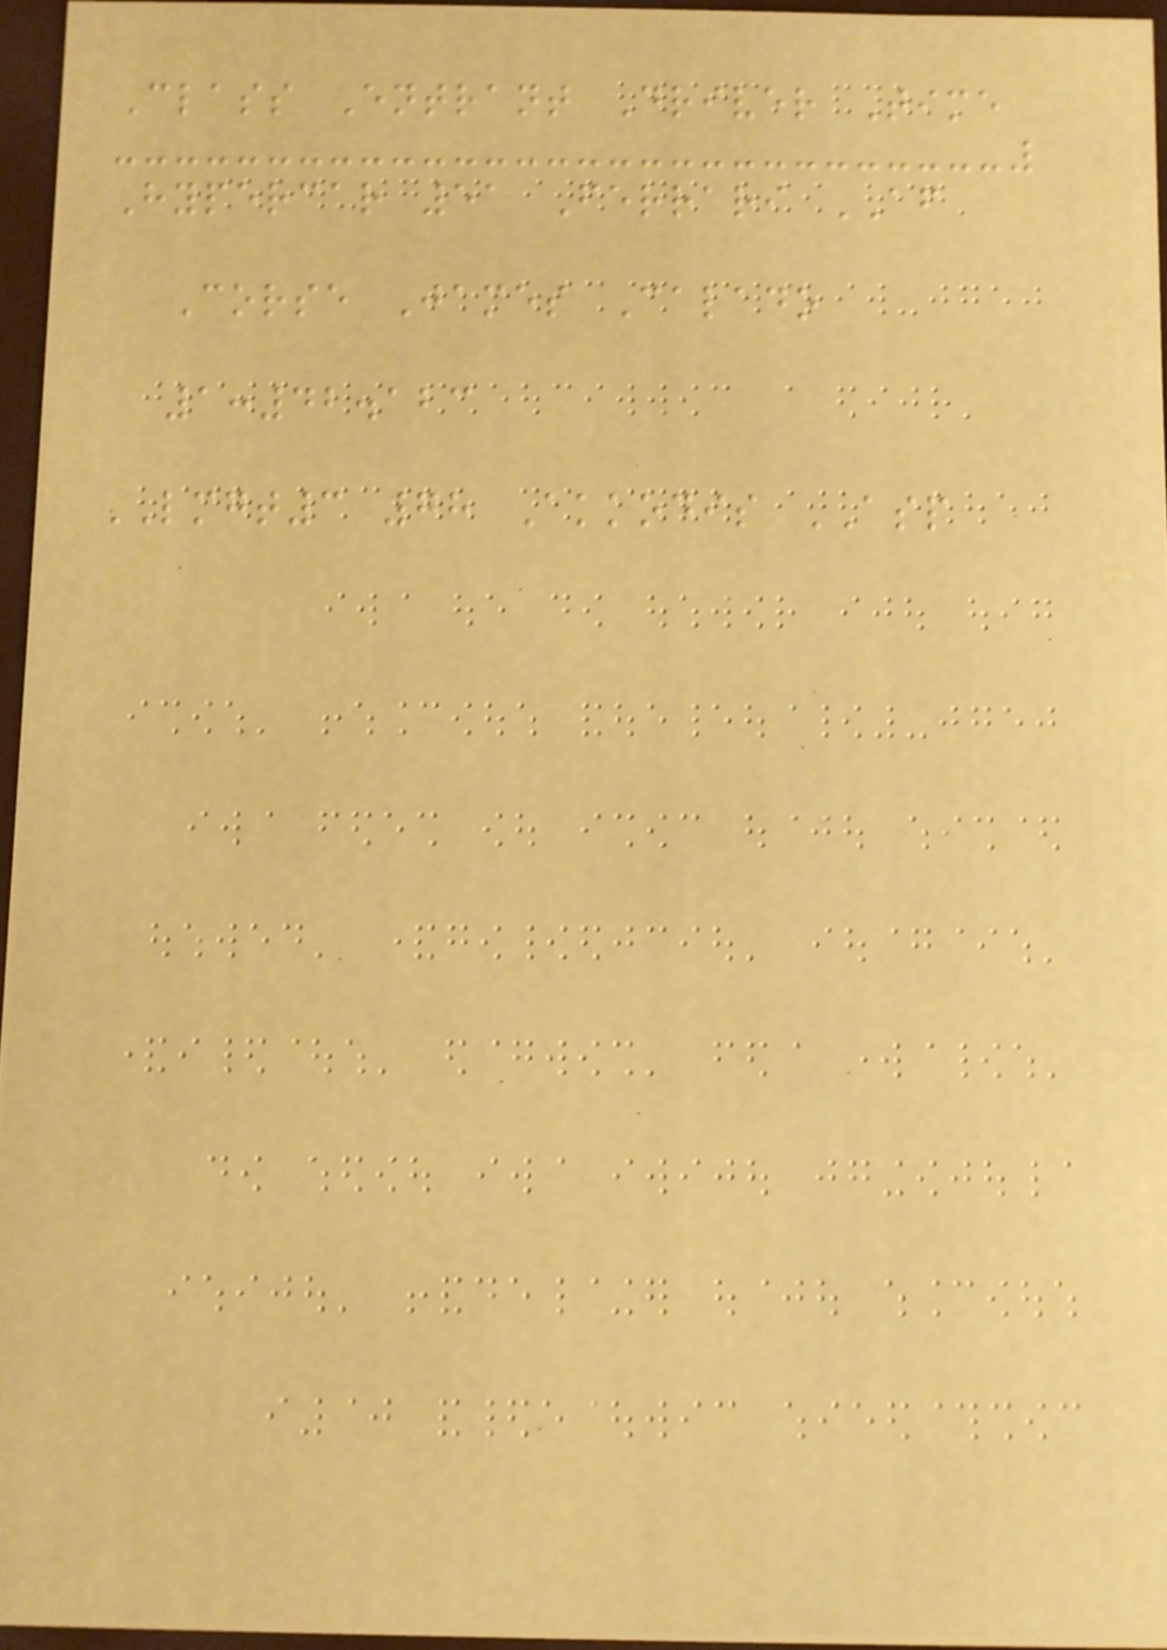Class Entrant Driver Time
Hypercar 51 Ferrari AF
Corse James Calado
1:42.123
LMGT3 78 Akkodis ASP
